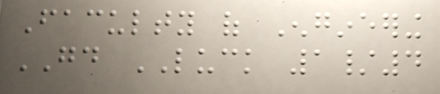Faculty of Engineering
GOOD LUCK 1/4
